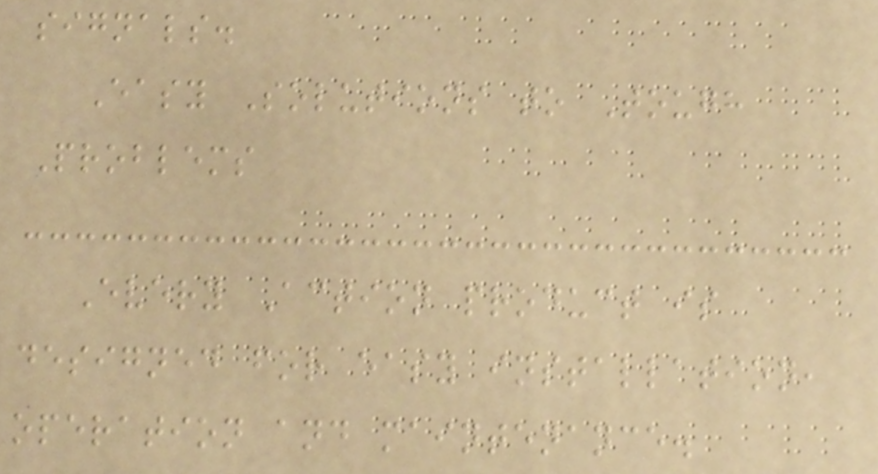signals.
Easy Solutions to Tough
Problems
Every Action product is
designed for easy installation,
operation and maintenance.
